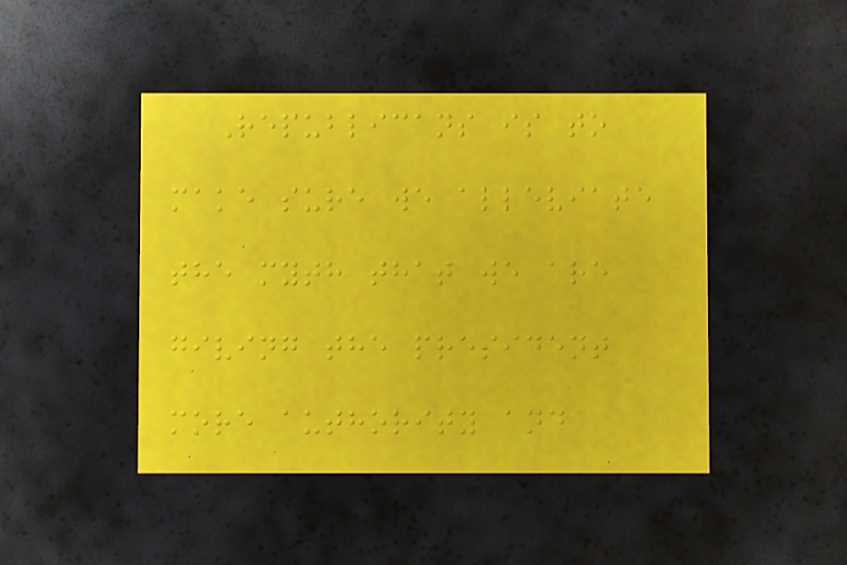Republicans is to
make sure we alleviate
the myth that we are
giving the president
more authority and
